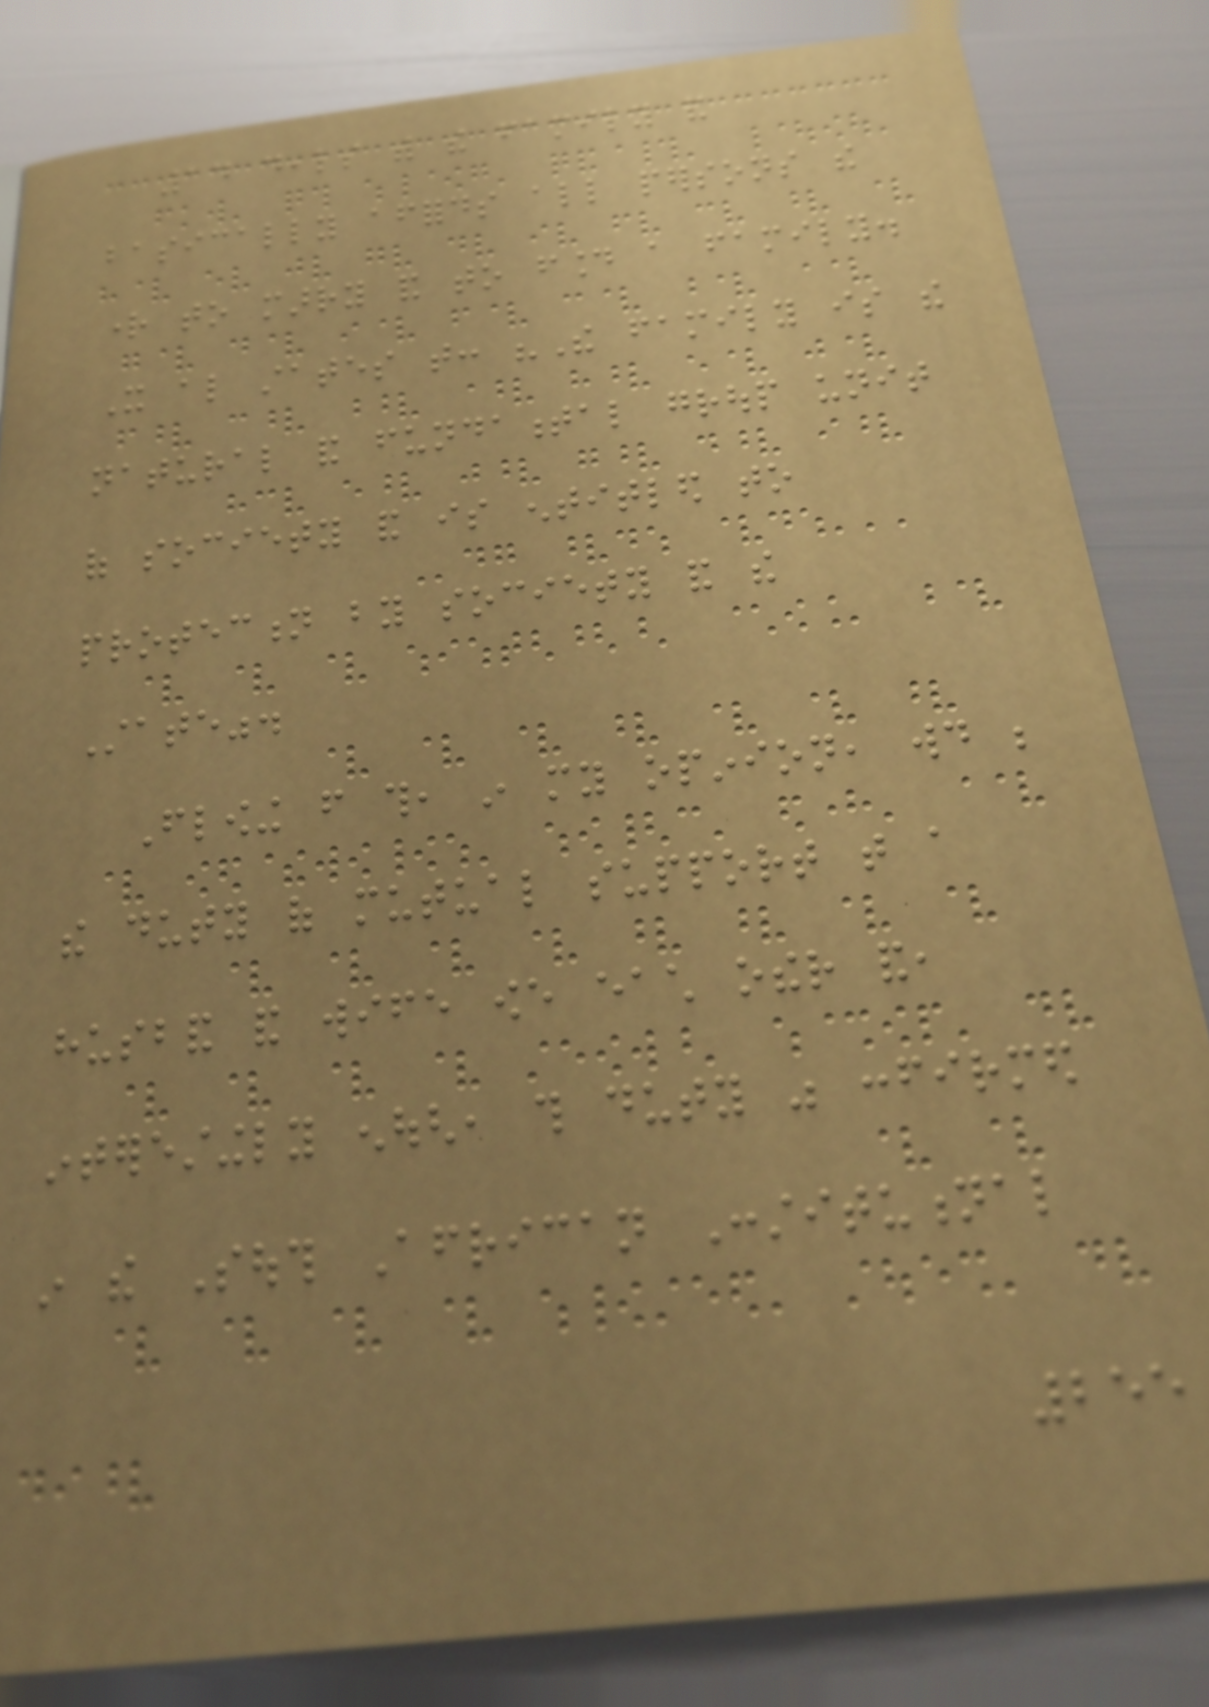14 deals with the family and
basically affords all persons the
right to marry and to found a family.
It also states that: "The family is the
natural and fundamental group unit
of society and is entitled to
protection by society and the
State".
Flowing from this, in my opinion, would be
the duty of mutual support that a
husband and wife owe each other and,
interestingly enough, this duty was confirmed
in the South African Constitutional
255
